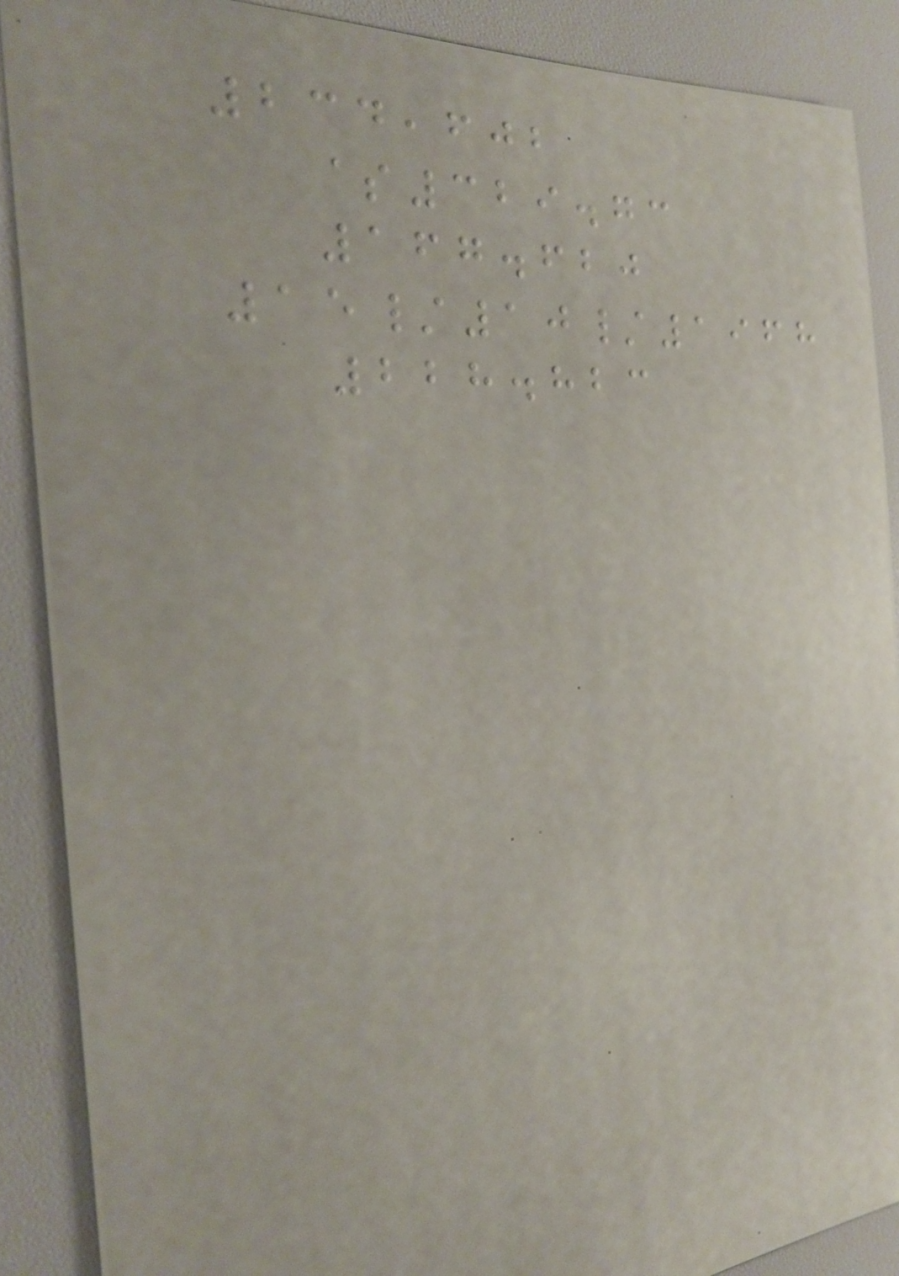234,602
$329.73
167.620
15/10/1968
228.823
